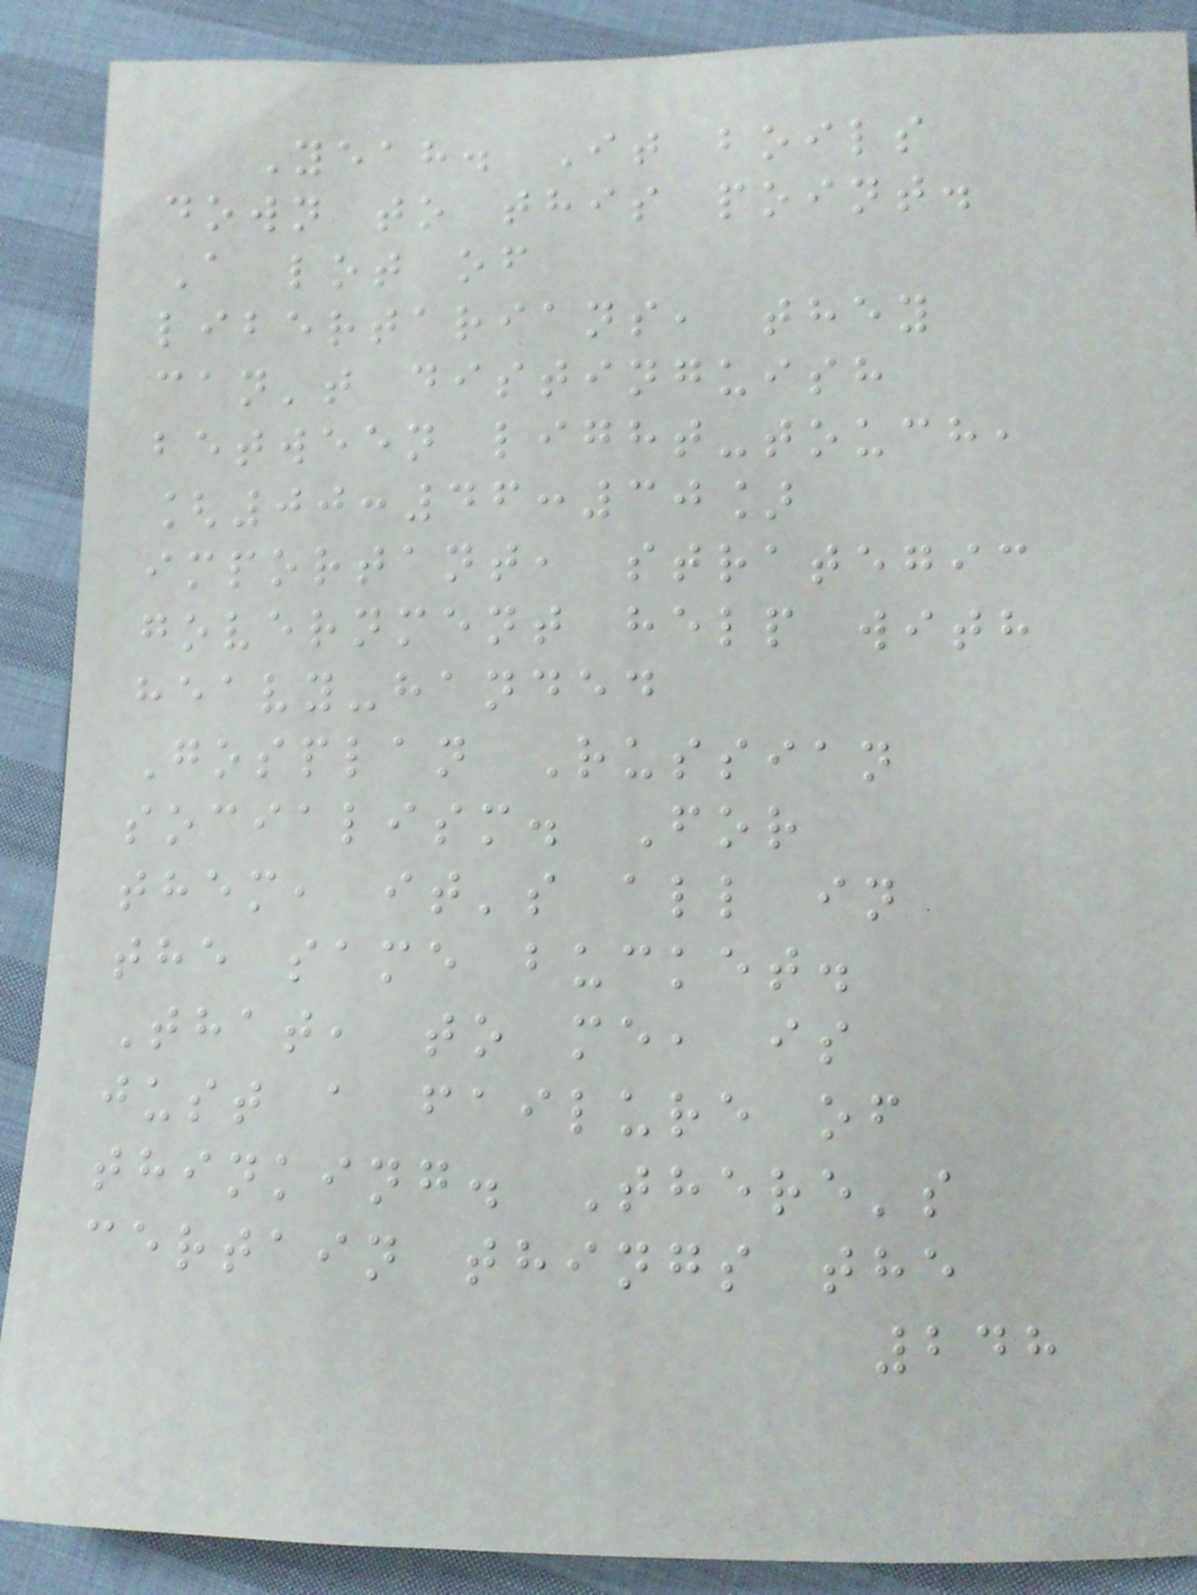Yeah. It boils
down to this point.
A lot of
libertarians, they
can't distinguish
between light-touch,
[00:46:30]
important, strategic
government help with
heavy-handed
Gosplan Russian
socialism. For
them, it's all in
the same bucket.
That, to me, is
just a failure of
thinking. There's
certain things the
248
